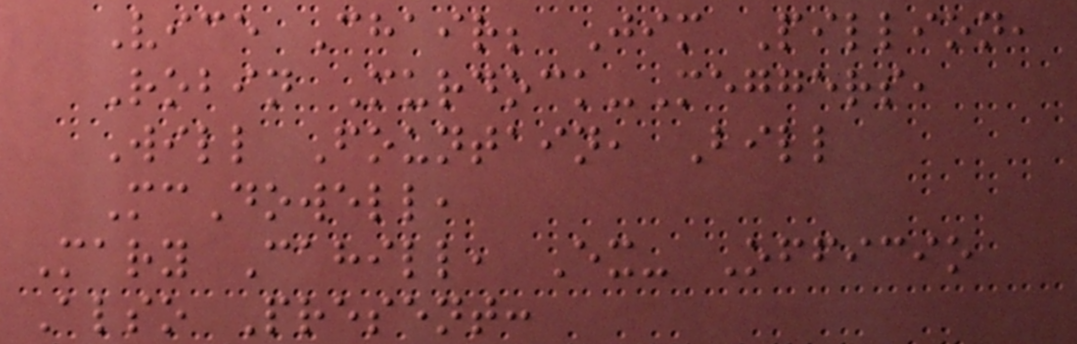Vice Chair; Jim Pillion,
Robin Murdock-Meggers,
Will Fountain, Bill
McDowell,
Mary Cahill, Ex- Officio
Also Present:
